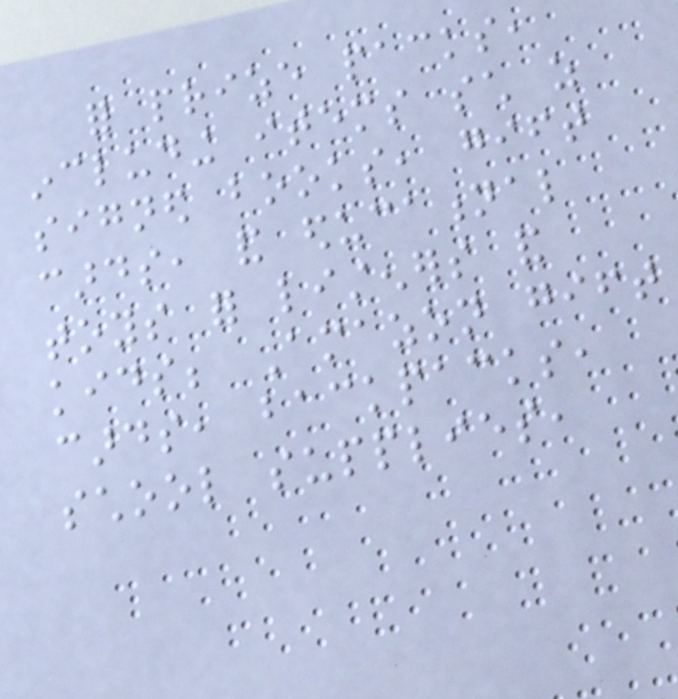for prize packs,
including items such as
signed books, gift
cards, and educational
toys for listeners and
kids; Amazon gift
cards, backpacks,
school supplies,
